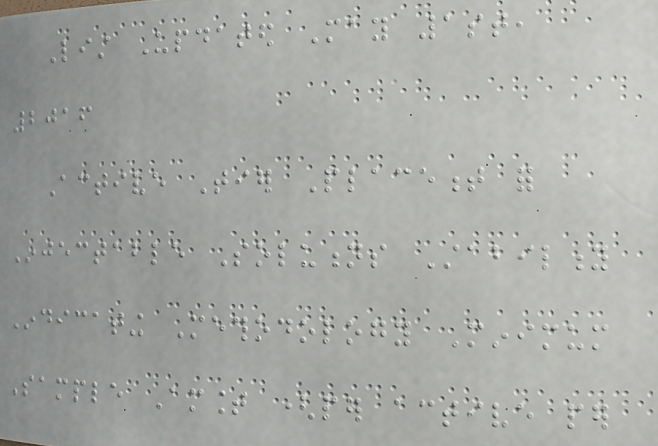List Updated May 1st,
2016
Active Tier Placement for
Injectable Solutions Stability
Indicating Methodology Minimum
Sample Amount (per active per
